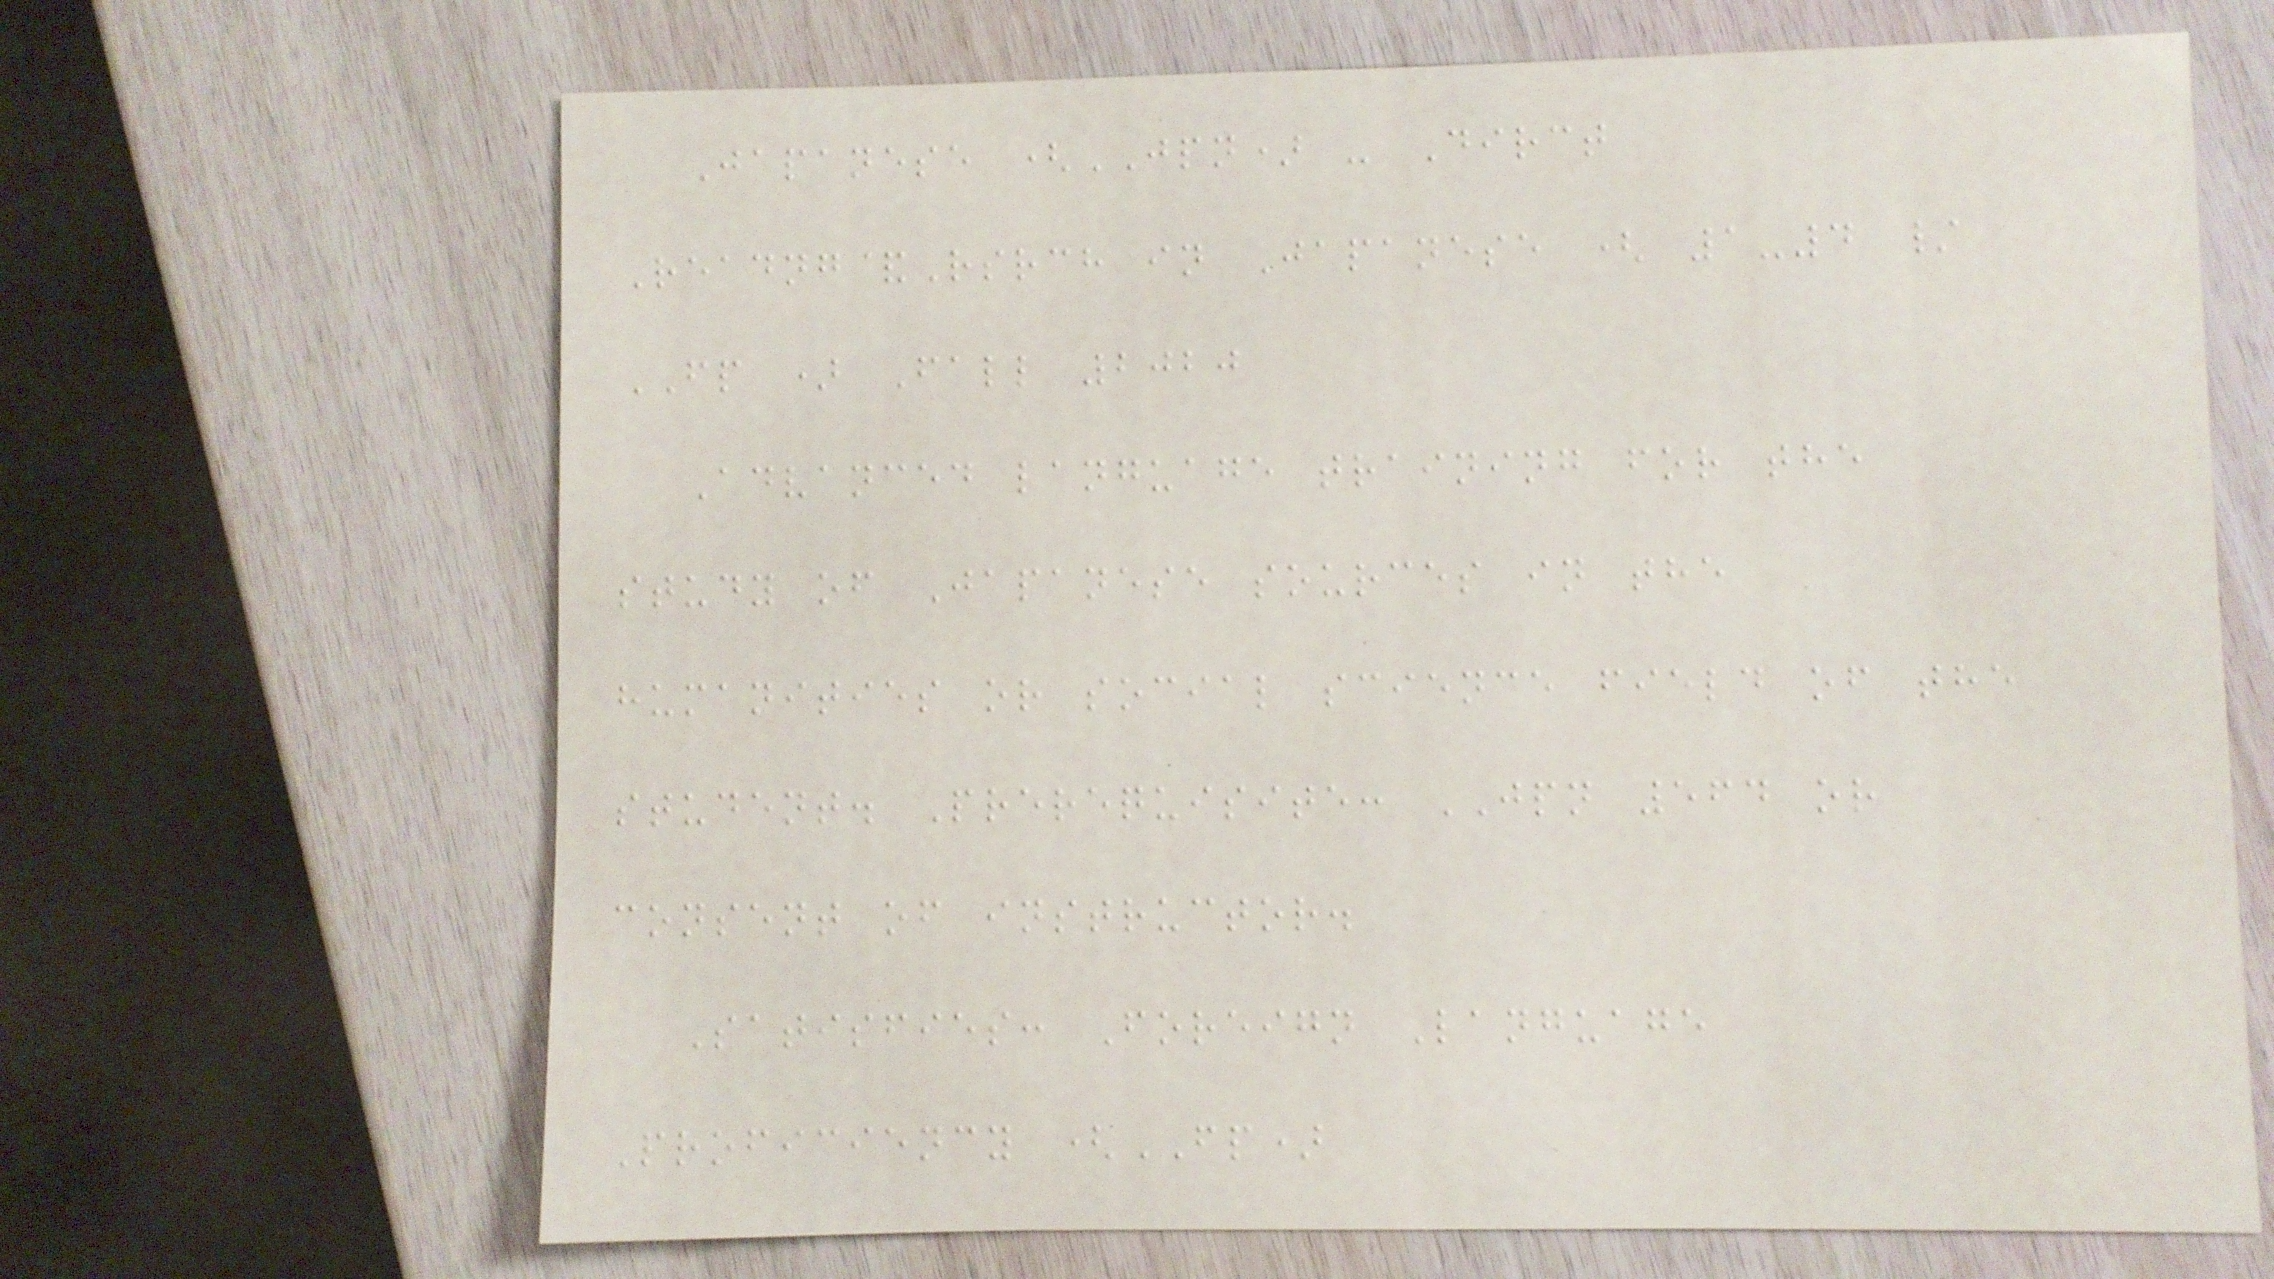Japanese (JPN) - Dirct
Readng&Rsrch in Japanese ( 1-4 /
FP ) Fall 2020
Advanced language training for the
study of Japanese sources in the
humanities or social science field of the
student. Prerequisite: JPN 564 or
consent of instructor.
Satisfies: Foreign Language
Proficiency (FP)
